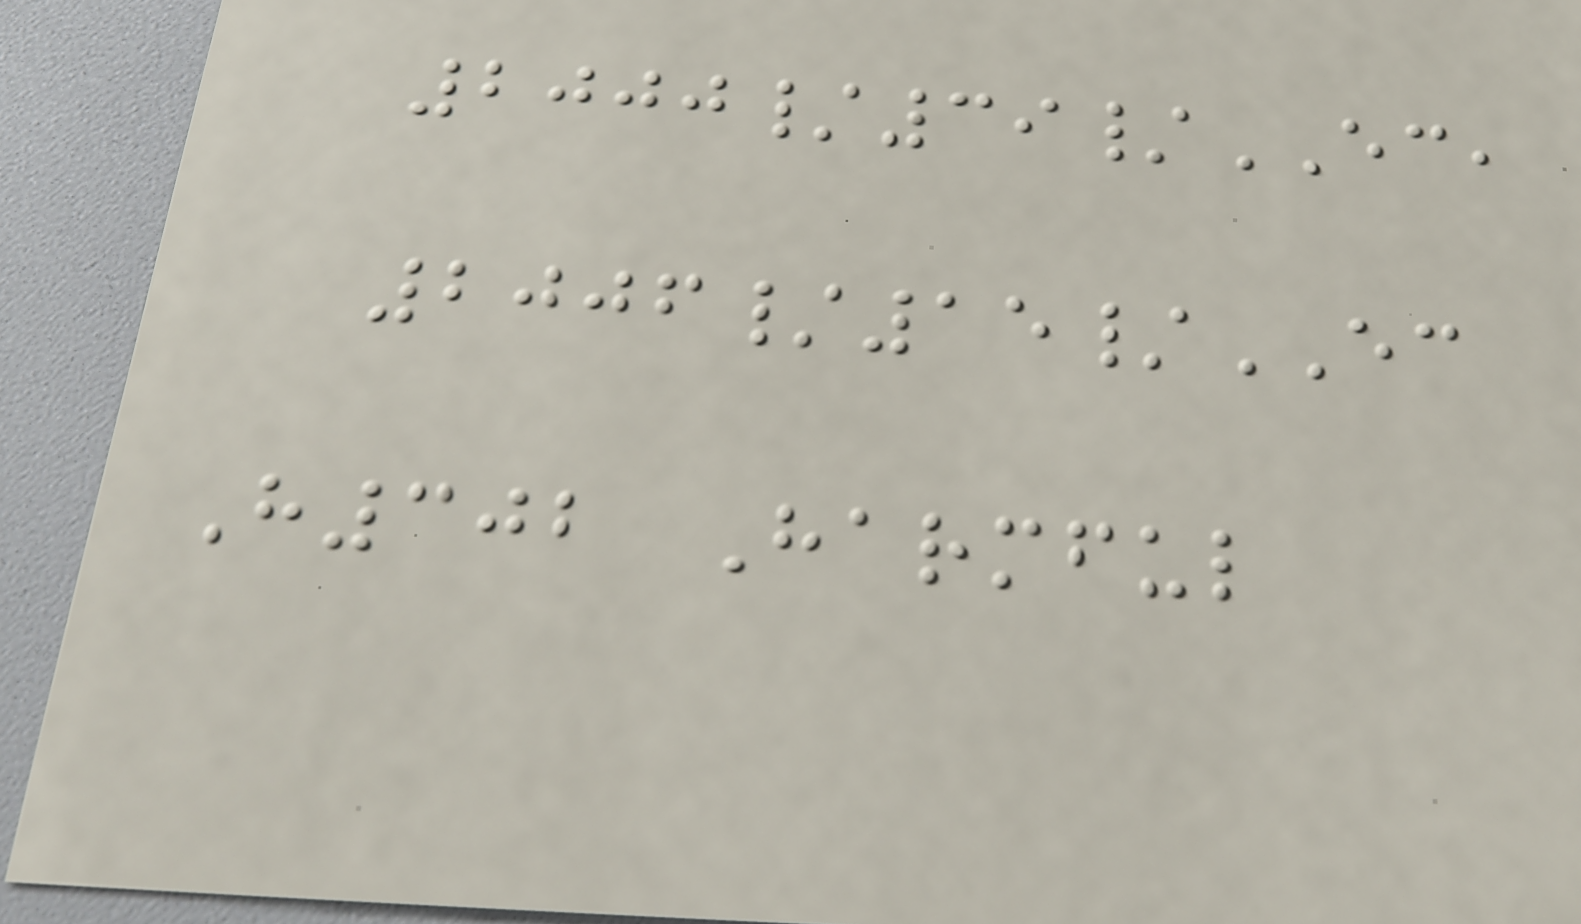2000/39/EC,
2006/15/EC
H302 Harmful
